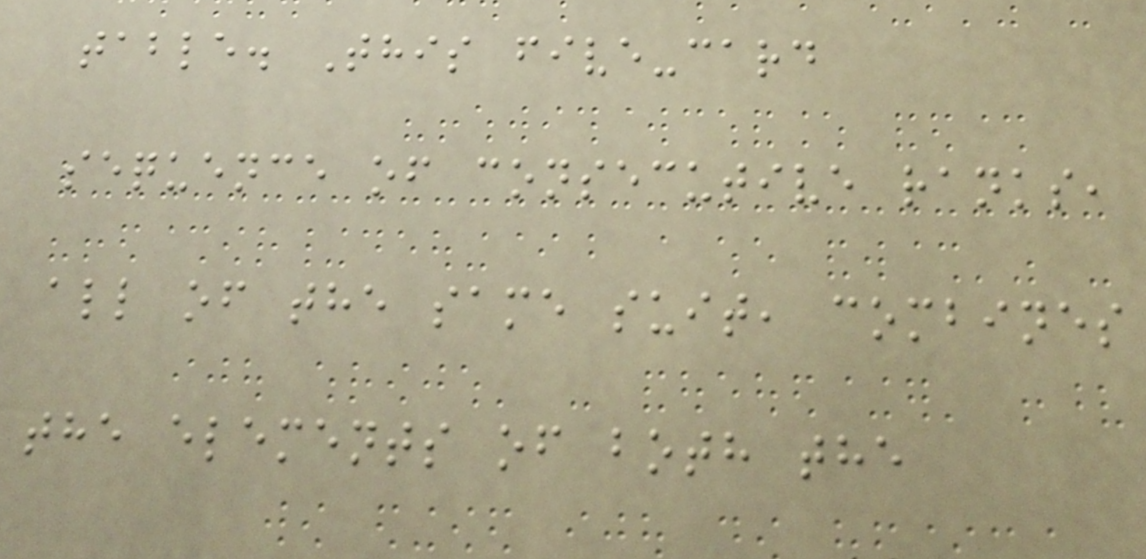table. This five-card
sequence of consecutive ranks,
all of the same suit, combines
the elements of both the
